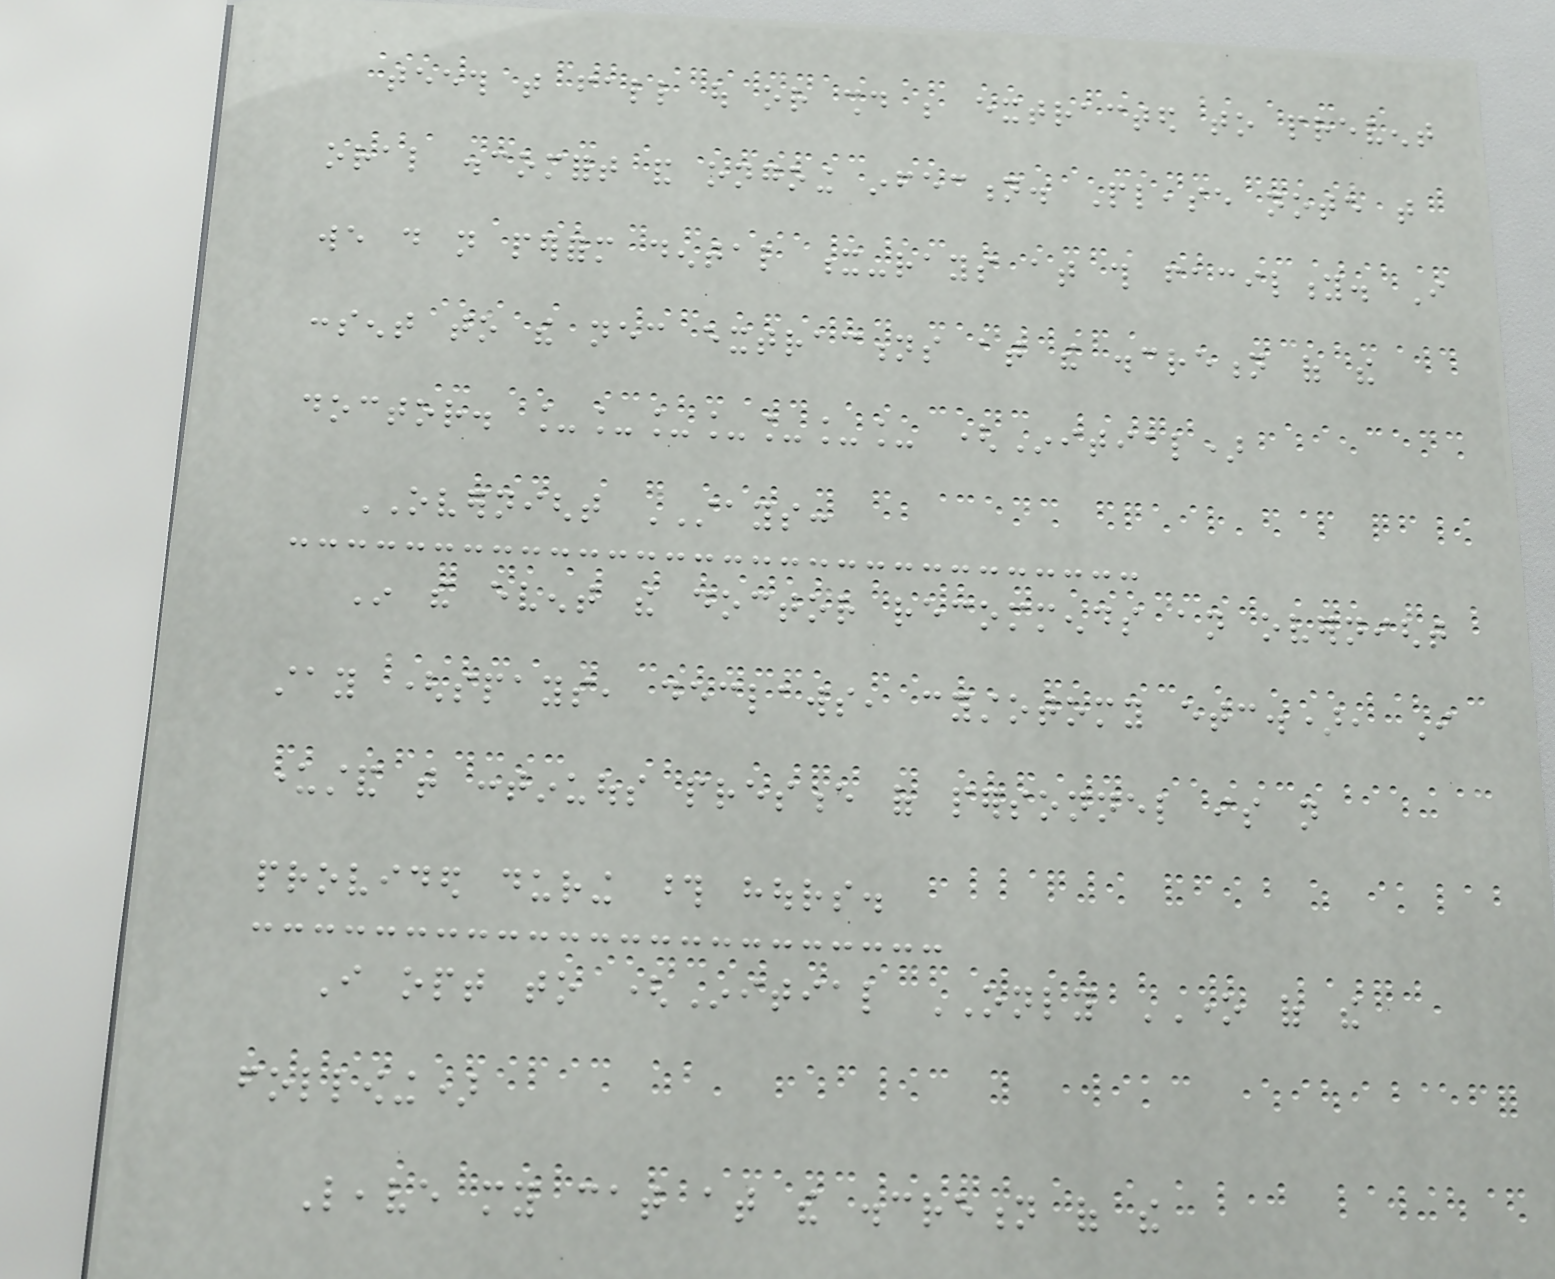teeth that fall out or should be extracted to prevent
oral discomfort and ongoing infection. Please note that
we do not perform dental x-rays at this facility. I
consent to the necessary extractions at the discretion of the
doctor. _______ (Initial)
OVERNIGHT STAYS:
In the event the doctor recommends an overnight
stay (spays, declaws, cystotomy etc.), I
understand that continuous presence of personnel is not
provided during those hours.
I opt to (Initial ONLY ONE of the
following)
Leave my cat at the discretion of the
